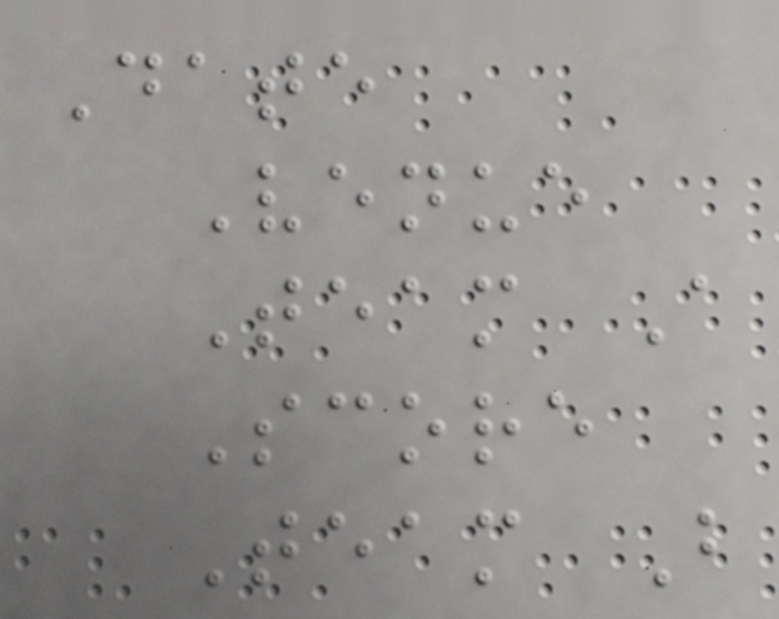Date
Venue
Team A
Score
Team B
